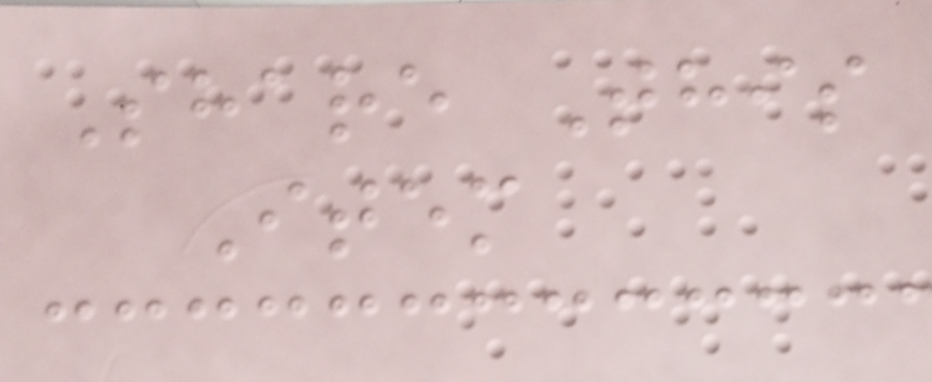Share This
Item
